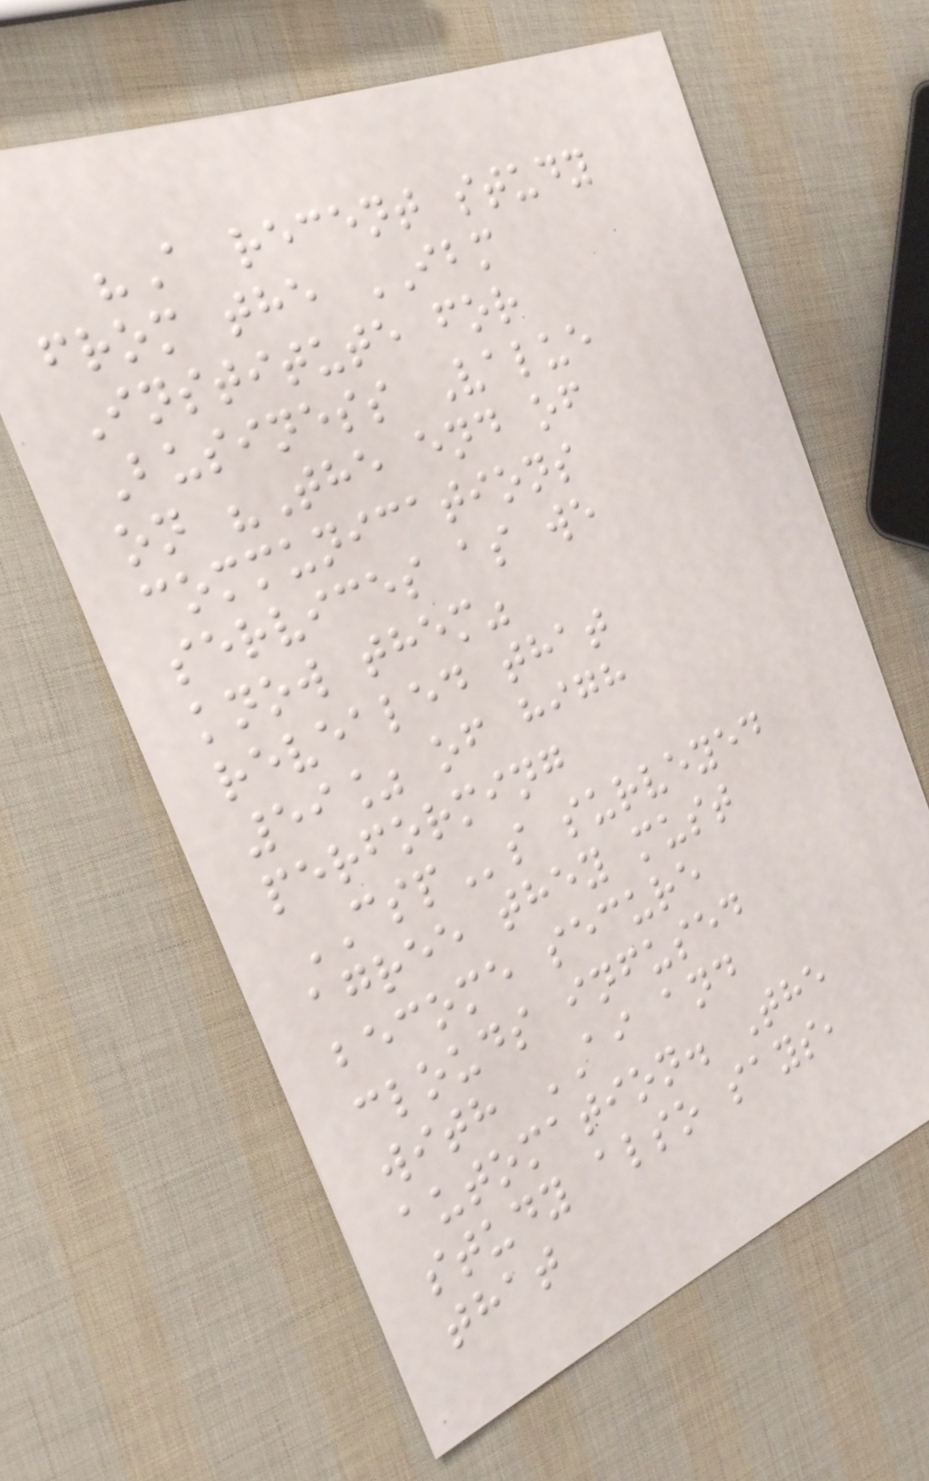"A recent study
from the IBM
Institute for
Business Value
on "The end of
communications
services as we
know them"
revealed that
59% of high
performing
CSPs surveyed
agree they must
become secure
clouds infused
with AI and
automation. The
study also says,
that
